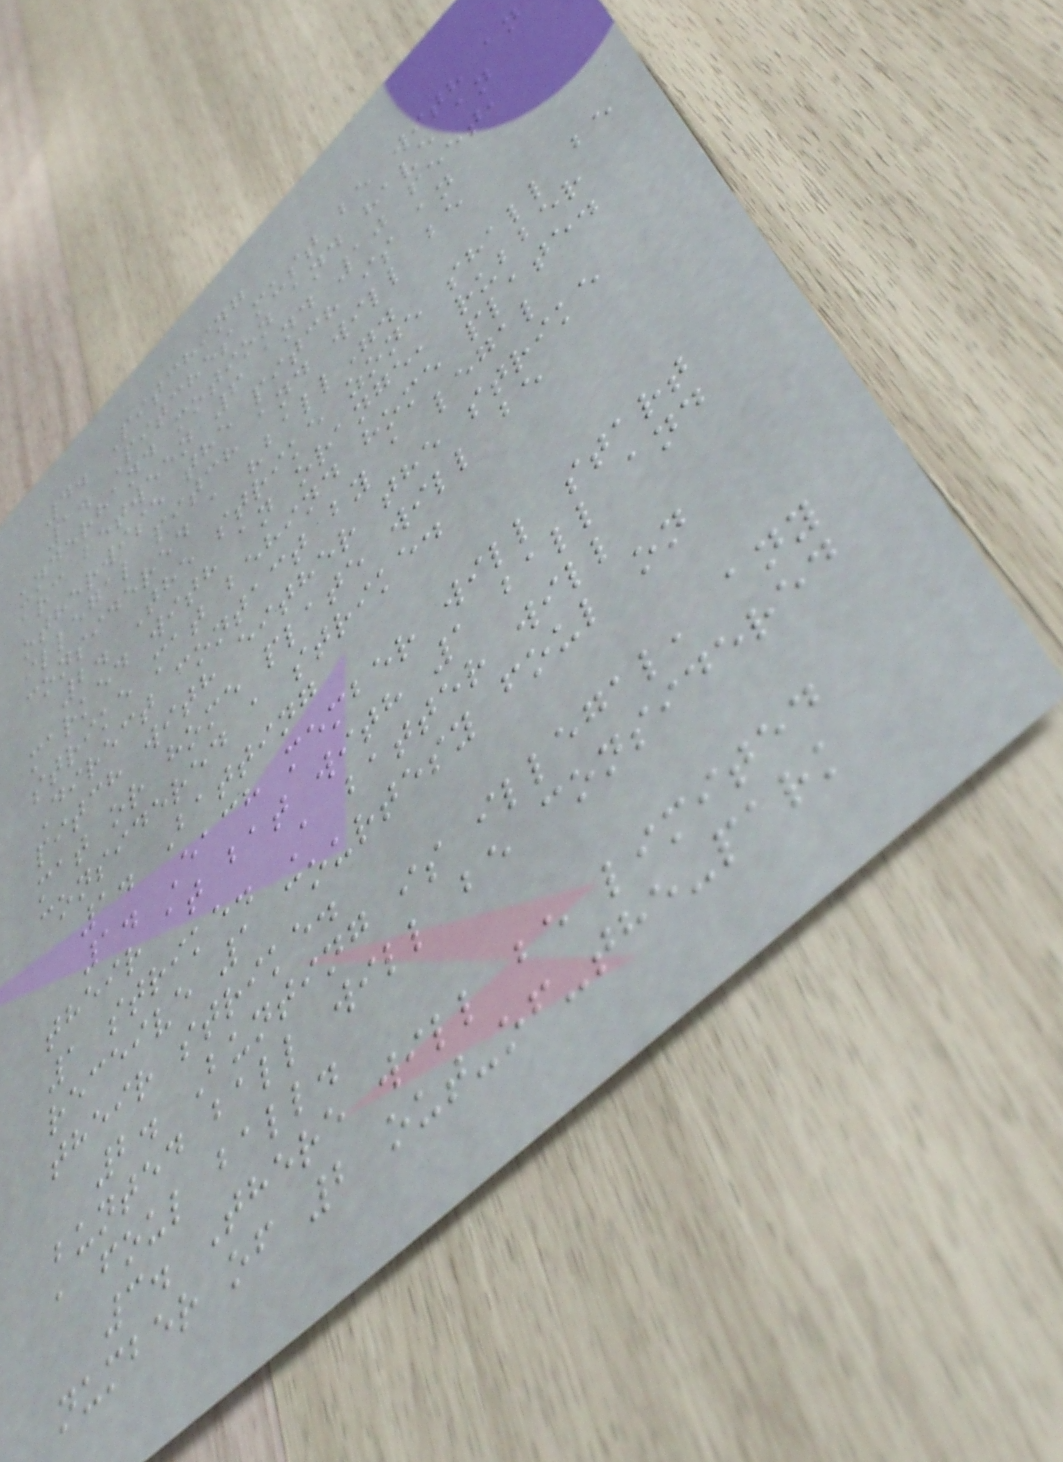4. Pitching
1. Pitches must be with an
underhand motion and have an
arc between 6 and 10 feet,
otherwise the pitch is an
illegal pitch and will be
considered a "ball".
2. The strike zone shall be
marked with an orange, rubber
strike mat behind home plate.
Direct contact by a legal
pitch with either the strike
mat or home plate will be
considered a strike.
1. Batting
1. Each member will start
their at bat with 1 ball and
1 strike. A batter will
receive 1 courtesy foul on
their strike.
2. Bunting is illegal, any
bunted ball will be considered
a foul ball.
3. There will be limited
number of 2 out-of-the-park
